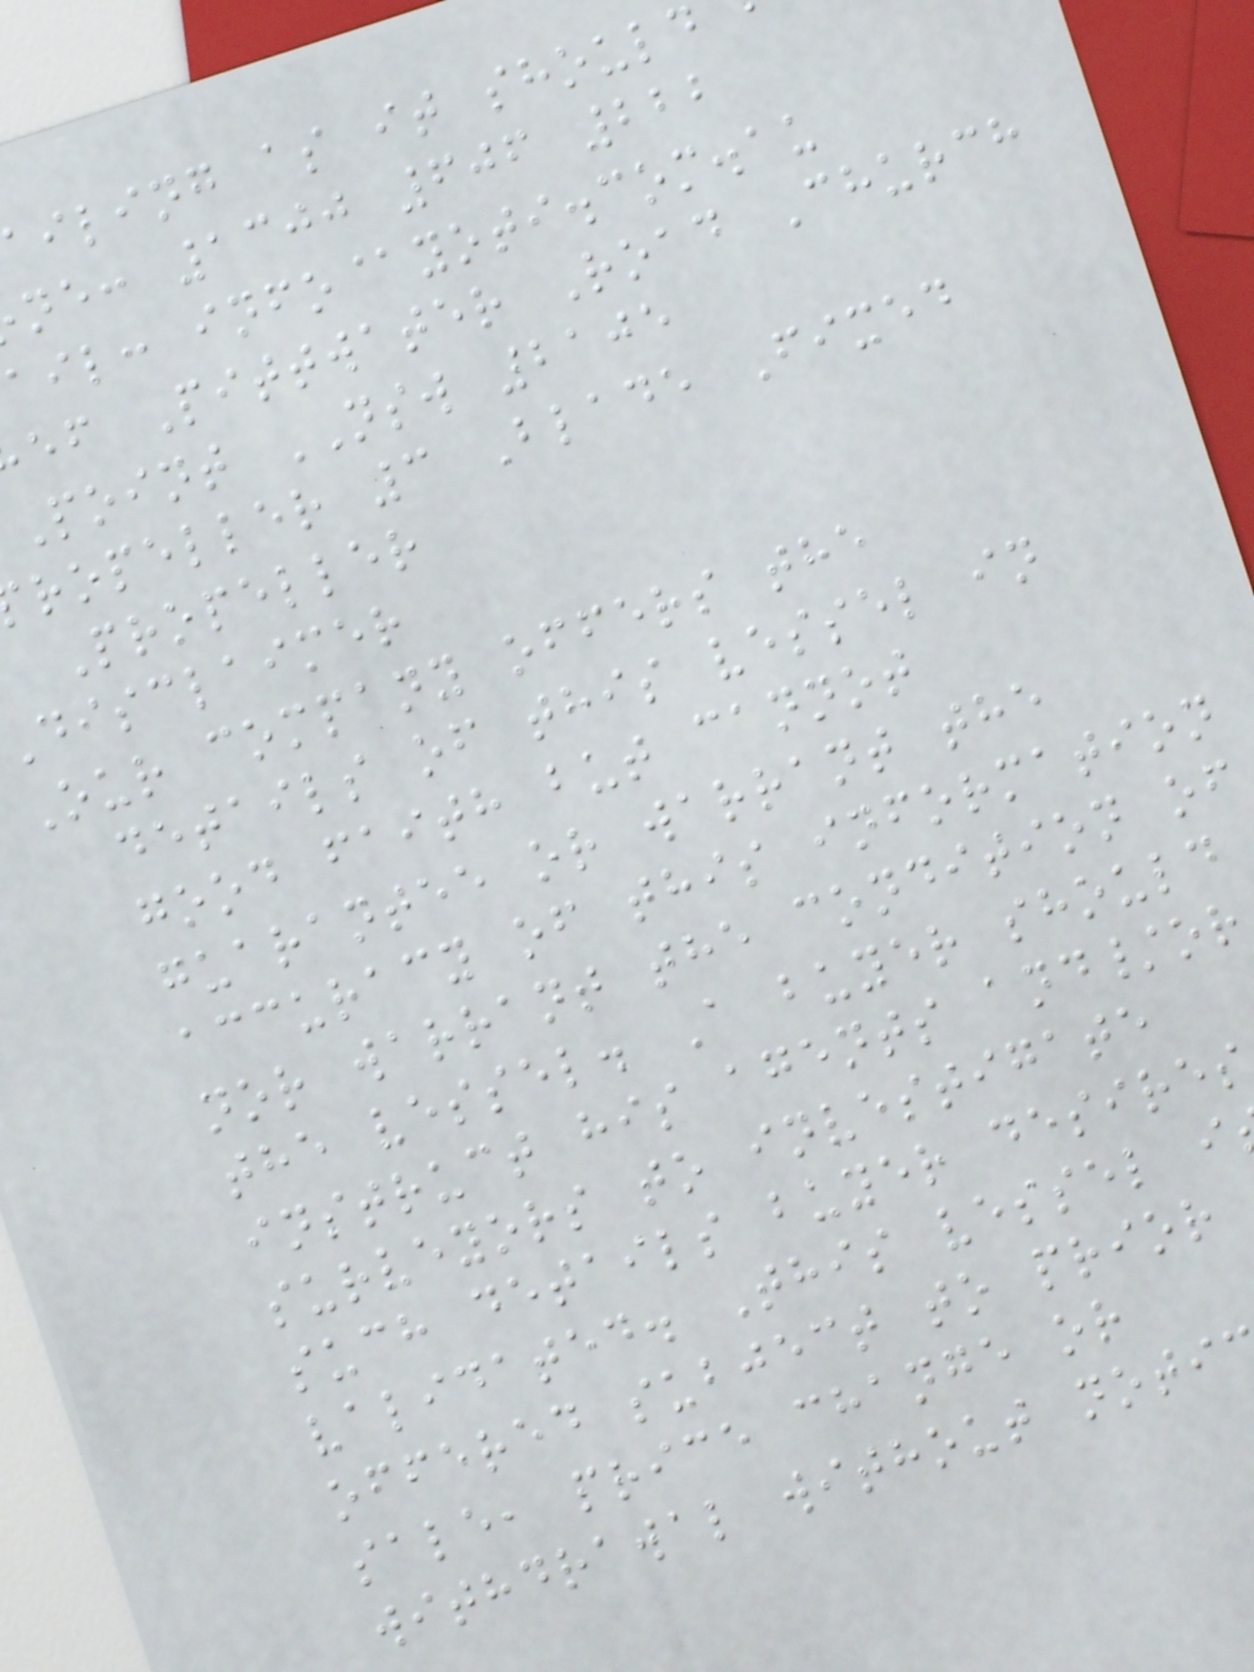iling as it should
ne: 1300 606 222
ail: info@yoti.com.au
ef Pittwater Road Church
Point NSW 2105
ropeller 3 Blade Fixed
Propeller
disclaimer
Our company offers the
details of this vessel in
good faith but cannot
guarantee or warrant the
accuracy of this information
nor warrant the condition of
the vessel. A buyer should
instruct his agents and/or
surveyors to investigate
such details buyer desires
validated. This vessel i
offered subject to prior
sale, price change or
withdrawal without noti
